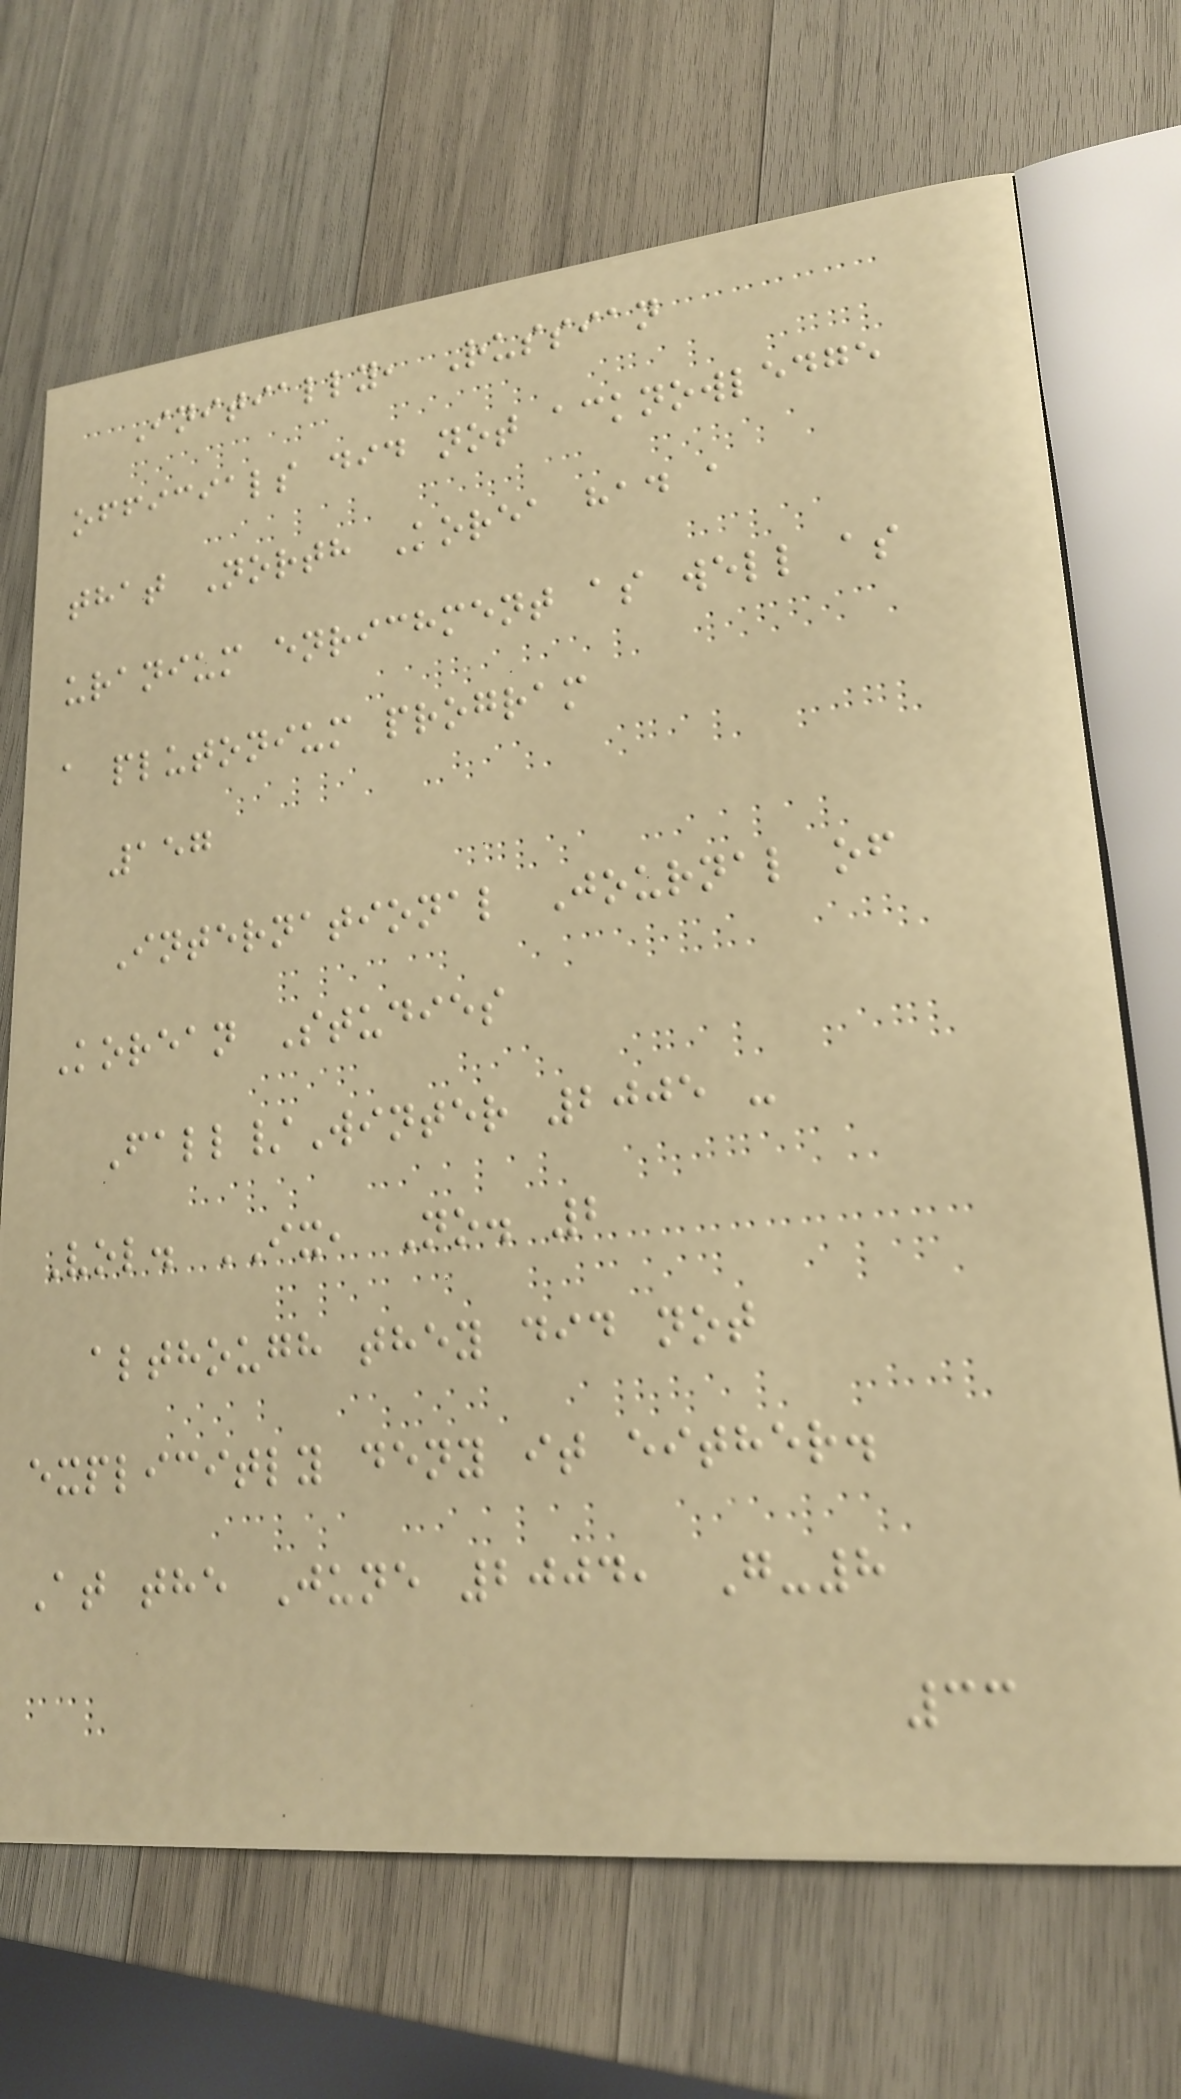Initially, Russian
officials did not acknowledge
that North Korea had a
uranium enrichment as well as
a plutonium program
157
International Journal of
Korean Studies
Fall/Winter 2005 -
Vol. IX, No. 2
although they did not
explicitly deny it either.
At the June 2004, G-8
33
